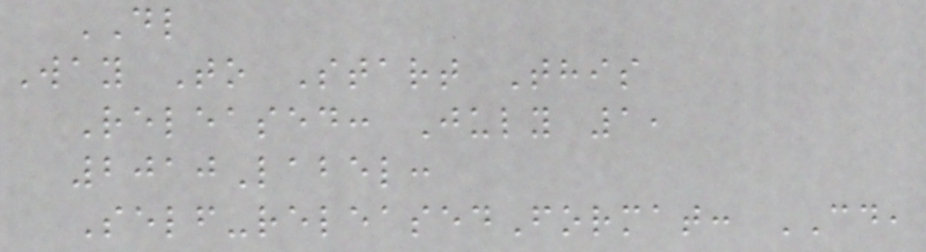DL
Way To Start This
Released: July 1,
2010Label:
Self-releasedFormat: CD,
